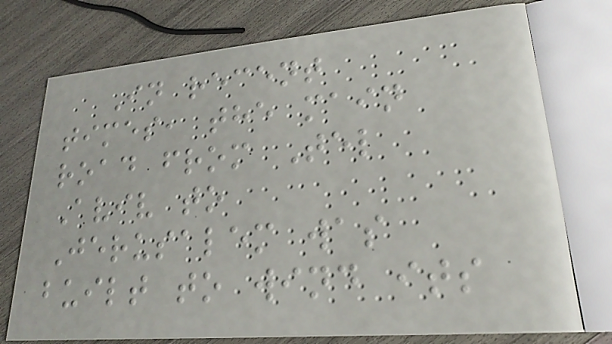In recent
times, the main
road from Tel
Aviv to
Jerusalem was
built to wind its
